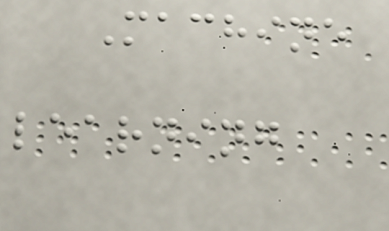Machine
learning
